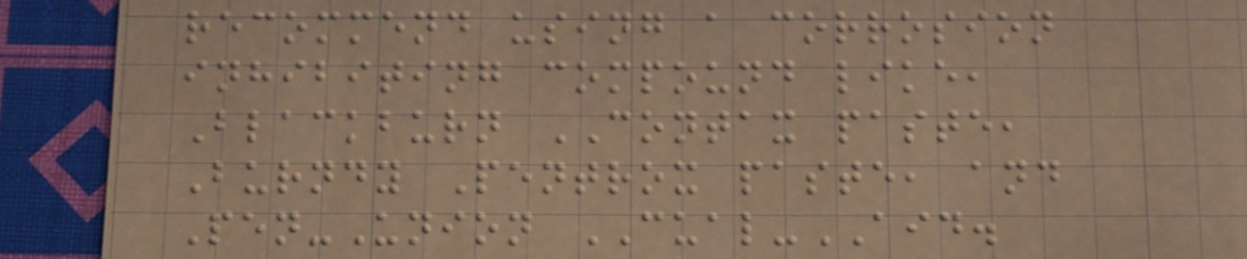recommend using a corrosion
inhibiting compound like,
Blackburn CONTAX paste,
Burndy Pentrox paste, and
Pen-Union CUAL-AID.
